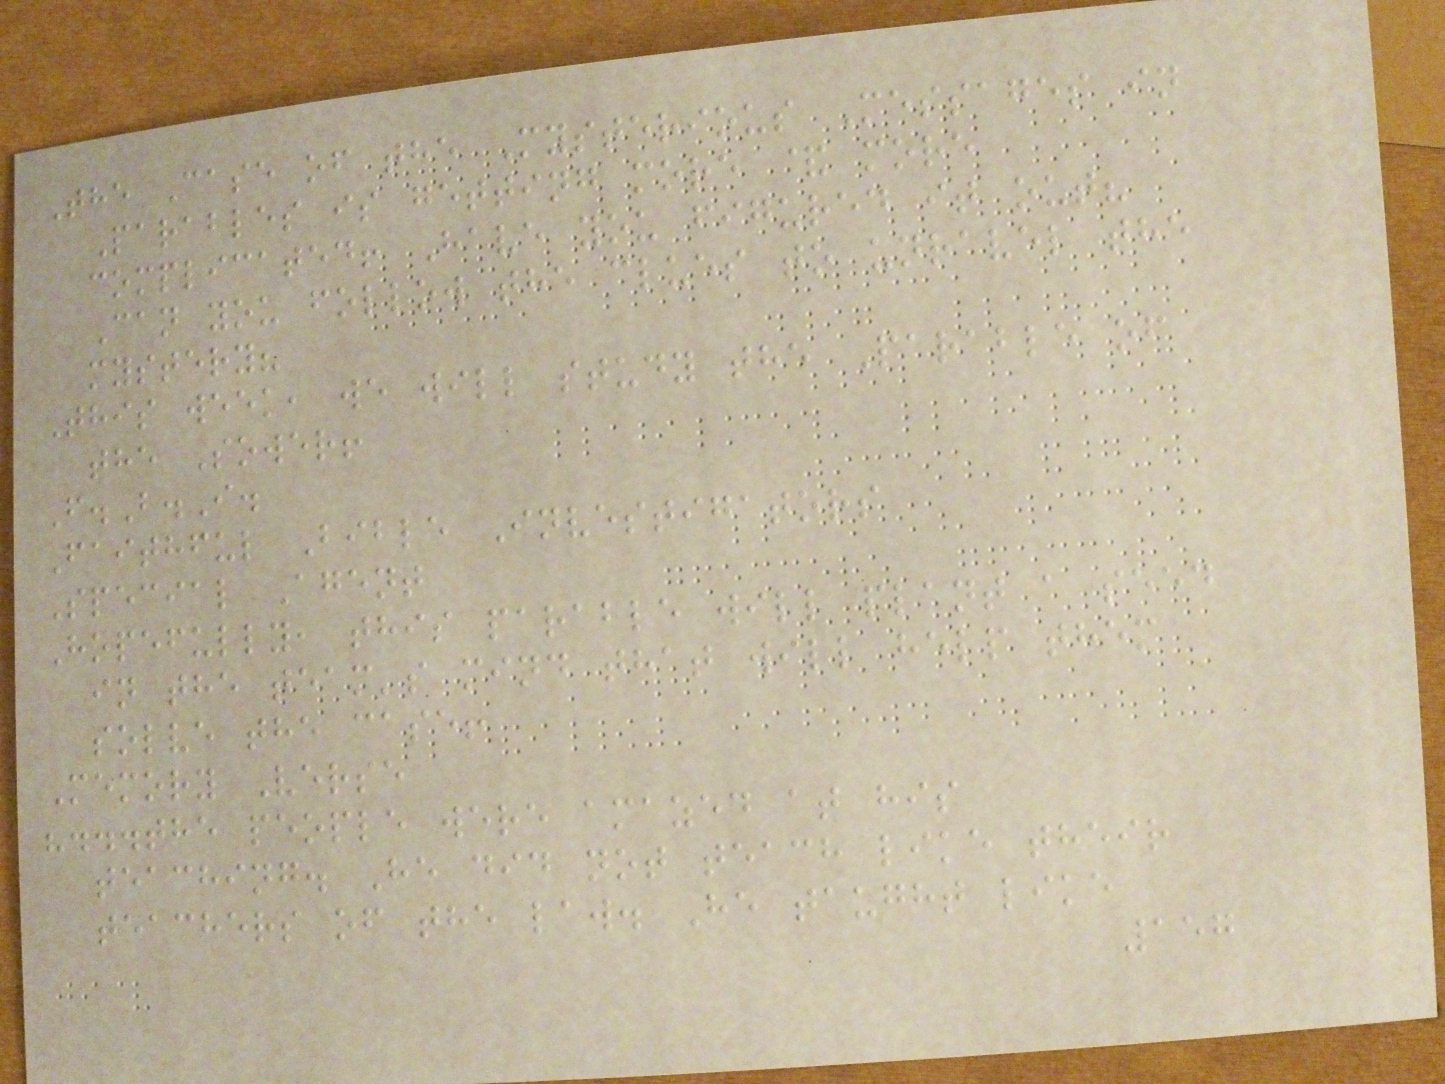The Case of the Mysterious Messages in
Parables is getting more & more
complicated! Have you figured it out?
Can you follow the clues to unravel the
mystery?
This week, we will study the Parable of
the Sower!
F.B.I.
Faithful Bible Investigators
Special Agent
Hopefully, this parable will plant a seed
in the team's mind that will help them
solve the case!
Memory Verse
"...the people were amazed at his
teaching. He did not teach like their
teachers of the law. He taught like
157
